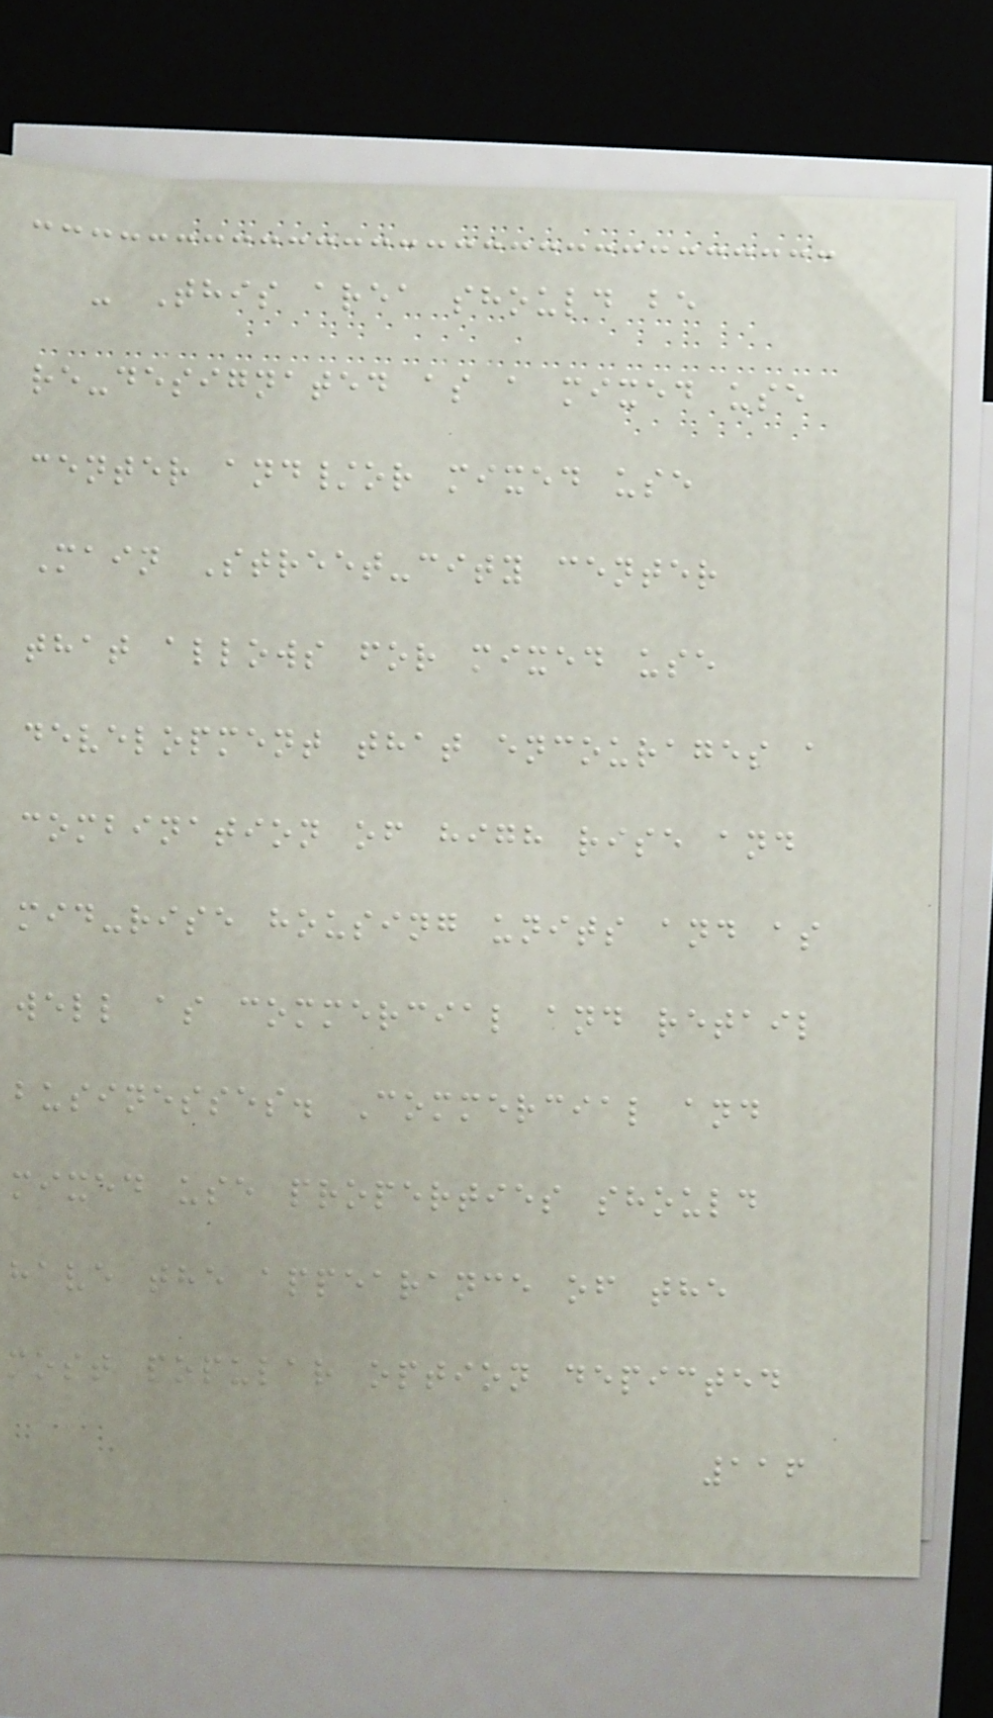- This area should be
re-designated as a mixed use
center and/or mixed use
Main Street-city center
that allows for mixed use
development that encourages a
combination of high rise and
mid-rise housing units and as
well as commercial and retail
businesses. Commercial and
mixed use properties should
have the appearance of the
most popular option depicted
116
